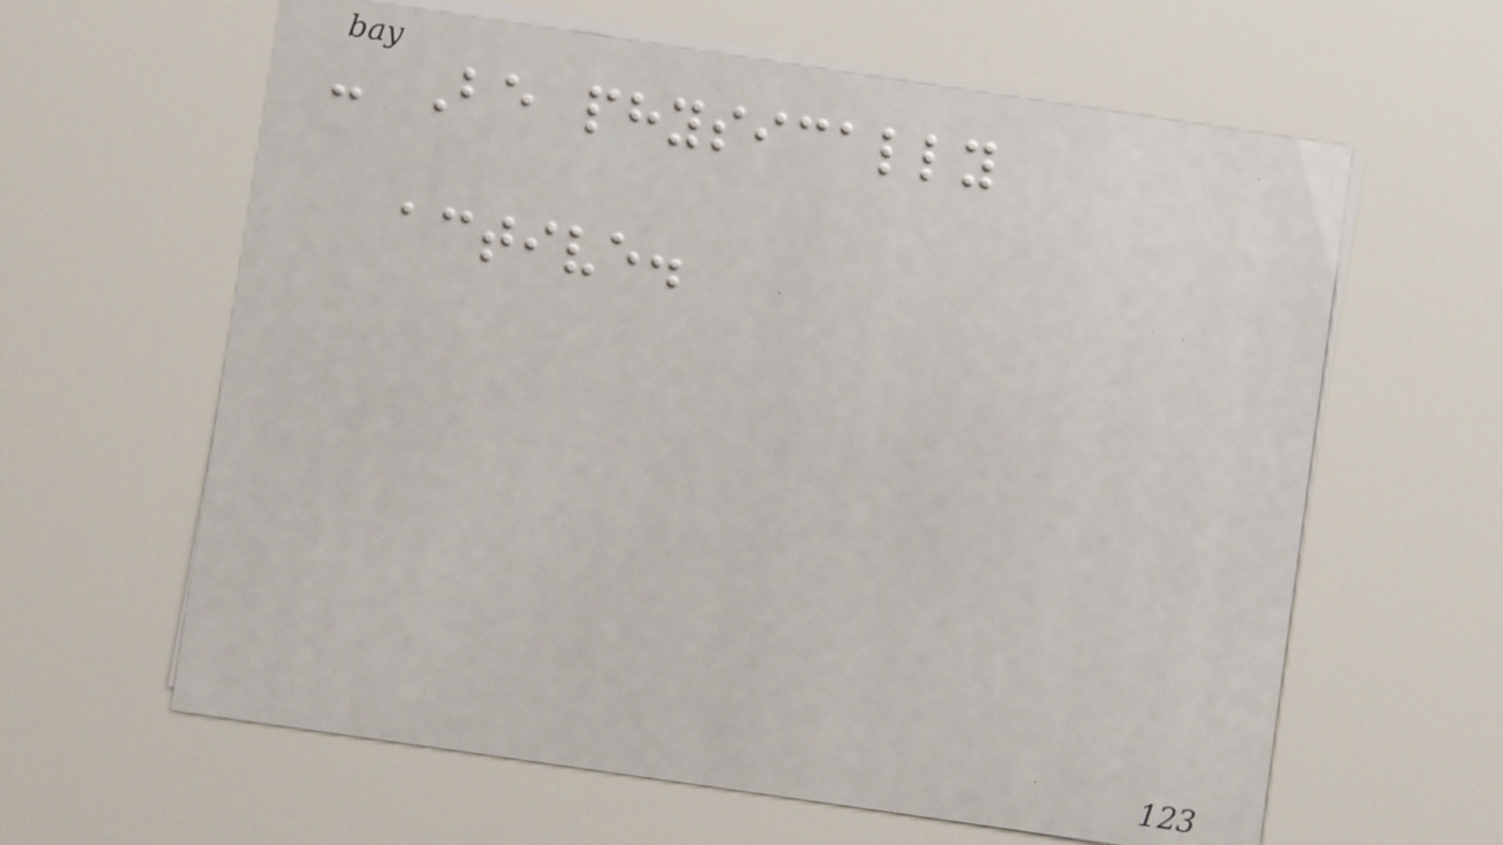- Be physically
active.
